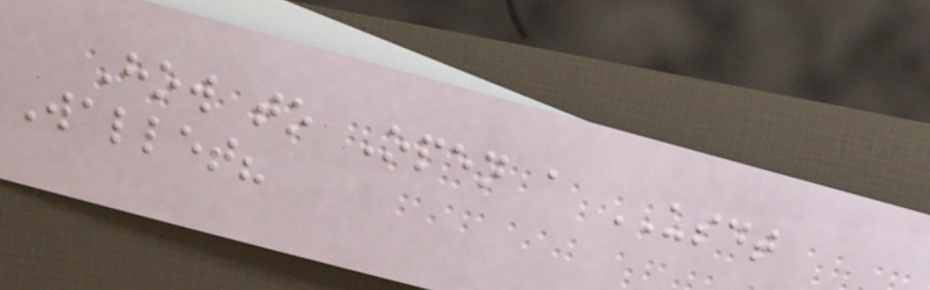How to Open a USDT
Wallet?
